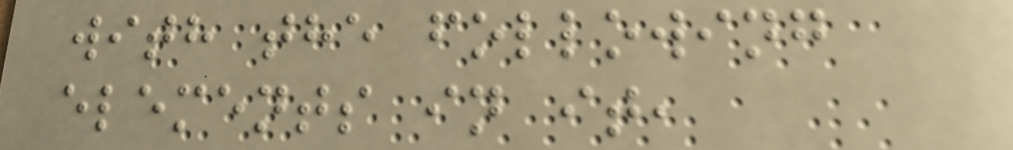with the following
elements in it,
